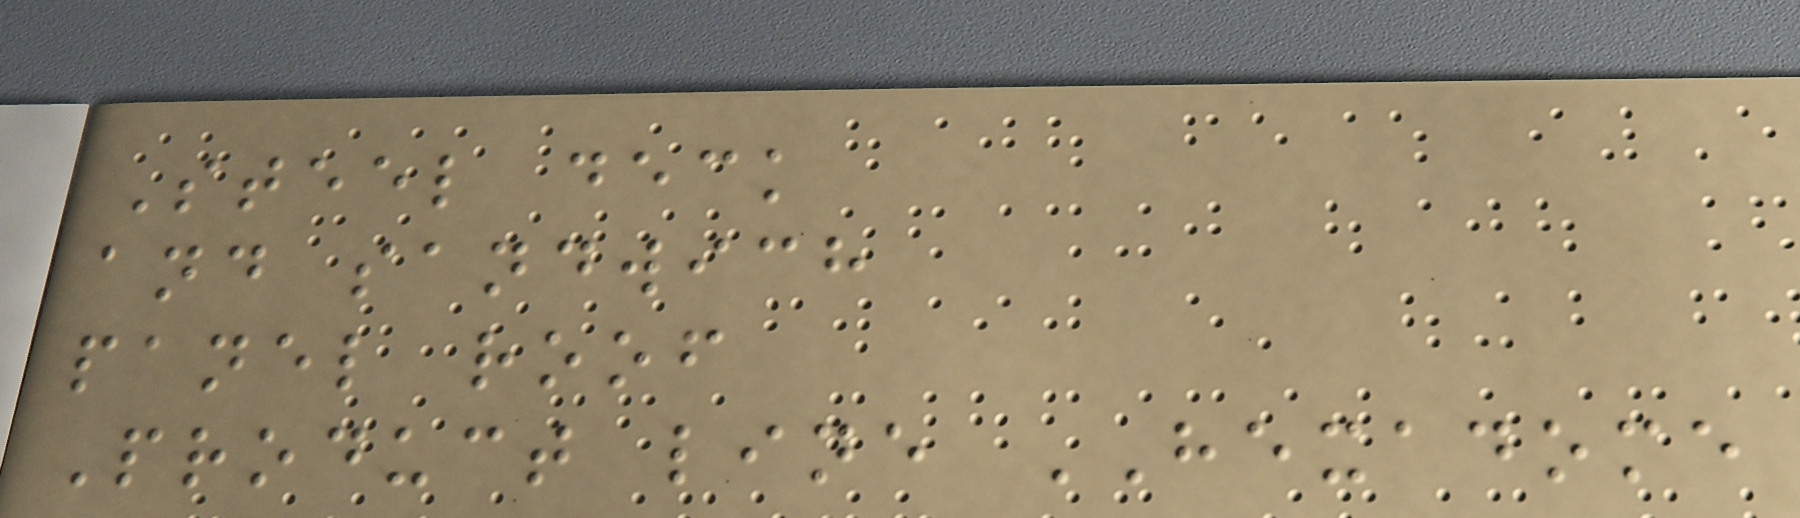Steel deck
and sandwich
panel roof
Product line HEXADOME
